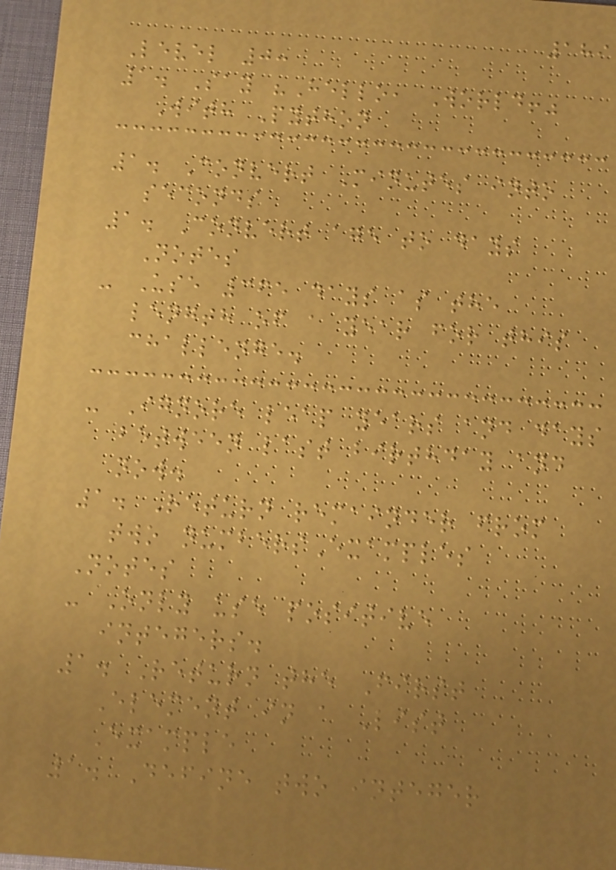189
Level 0:
1. Say "Hello, World!"
With Python
1. Convert Minutes into
seconds
1. Convert age to days
Notes
- Use 365 days as the
length of a year for this
challenge.
- Ignore leap years and days
between last birthday and
now.
1. Return remainder from
two numbersExamples
Notes
- Only use positive
integers.
1. Return the First
Element in a List
Example
1. Define two integer
